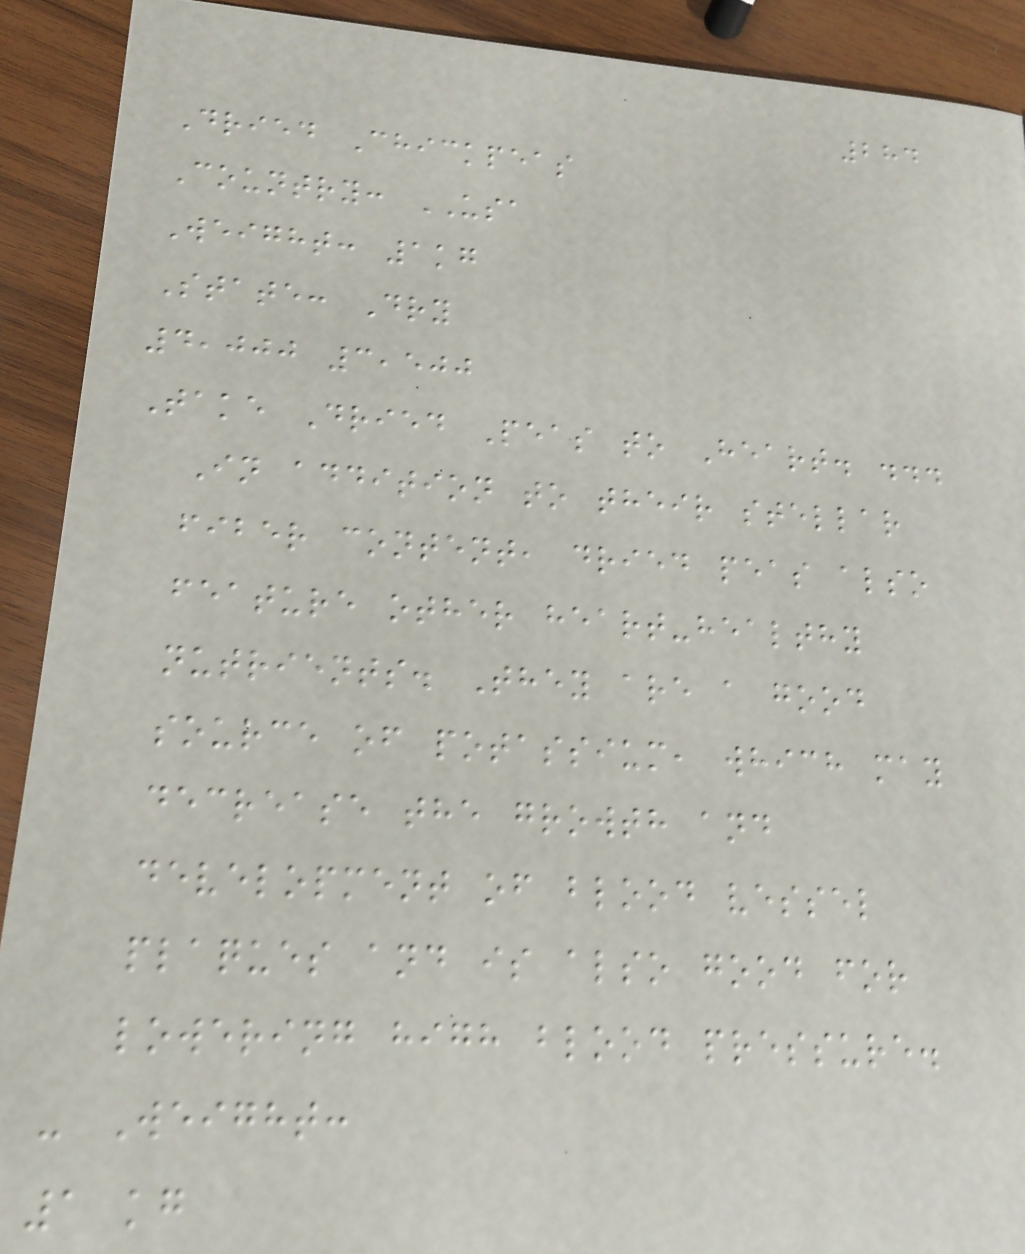284
Dried Chickpeas
Country: USA
Weight: 1kg
State: Dry
4,000 3,500
Take Dried Peas to Heart. ...
In addition to their stellar
fiber content, dried peas also
feature other heart-healthy
nutrients. They are a good
source of potassium, which may
decrease the growth and
development of blood vessel
plaques and is also good for
lowering high blood pressure.
- Weight:
1 kg
